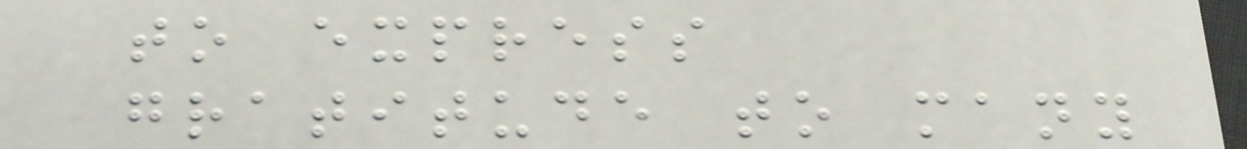to express
gratitude to many
